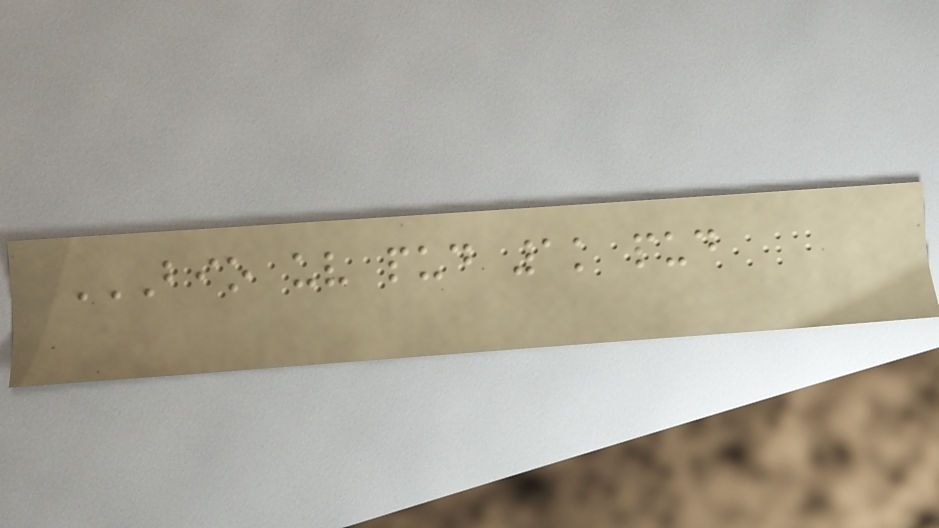BIO UV PUD 1K PUD
